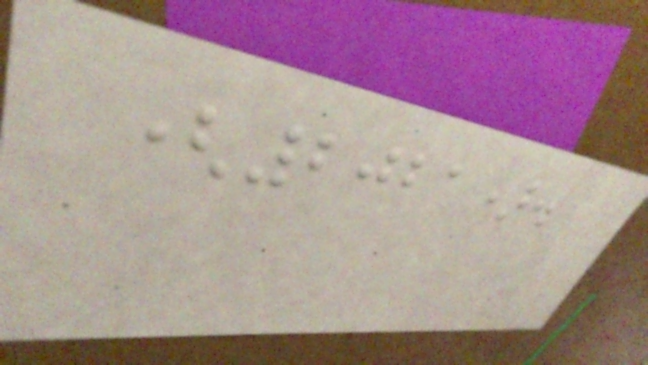(2021).
